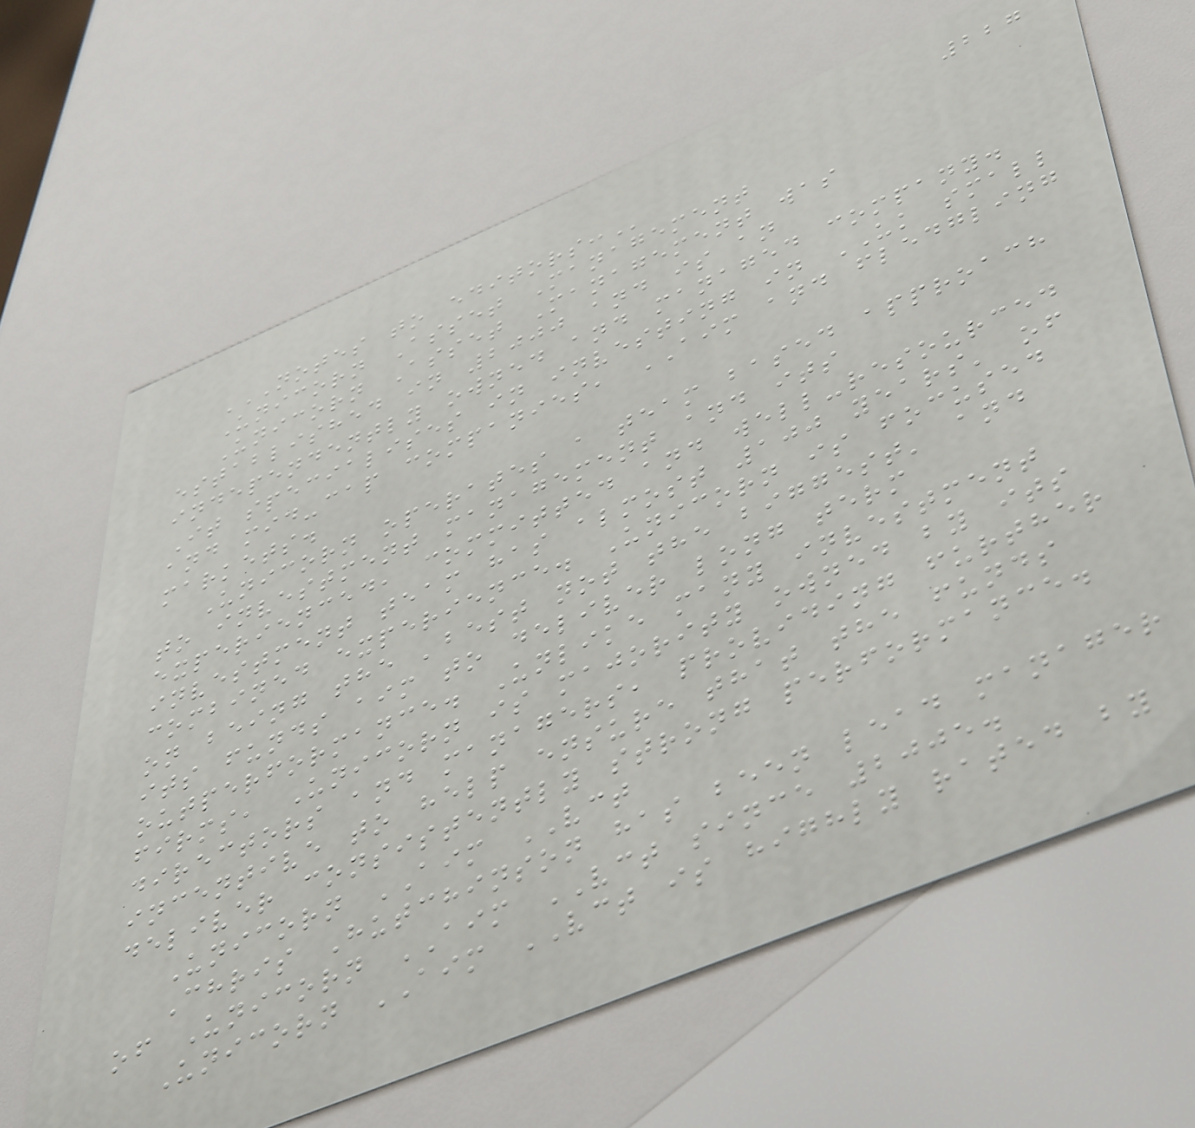227
NOTES TO EDITORS:
Unicorn Asset Management
Unicorn Asset Management was
established in 2000 and is an
independently owned and managed company.
It specialises in investing in UK small
and mid-cap companies, AIM and fledgling
markets.
Unicorn operates a team based approach
to investment management and its
experienced, committed and well-resourced
investment team has almost 100 years' of
combined experience. Unicorn is focused
on being the 'best not the biggest' and
its funds aim to deliver long term
outperformance. Unlike many investment
firms, Unicorn is majority owned by its
directors and managers, providing further
incentive to help ensure that the funds
deliver consistently strong performance.
Unicorn AIM VCT
Chris Hutchinson has been lead manager
of Unicorn AIM VCT since 2005.
Unicorn AIM VCT is highly rated by
